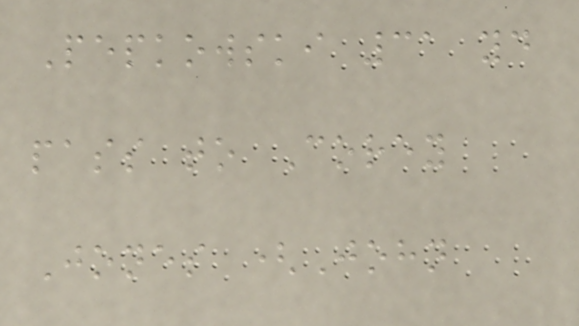Pepkowski 31 yd
pass to Corey
Jones (John
